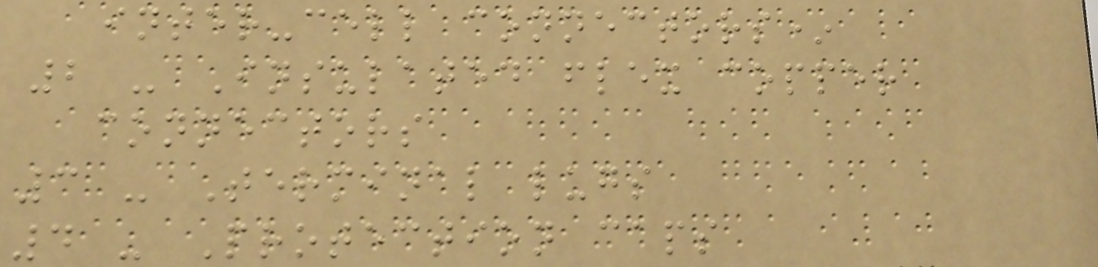inter-cell connectors*
2 - Insulated flex copper
connectors
3 - Terminal lugs
4 - Protection caps
